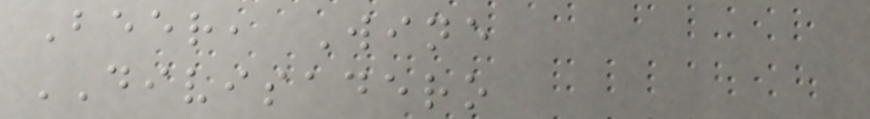Beer, Wine
DIVISADERO
